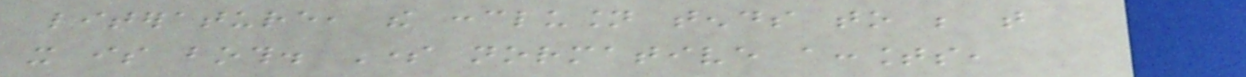literature, the conclusion tends to be that
it is both. Some normative accounts,
